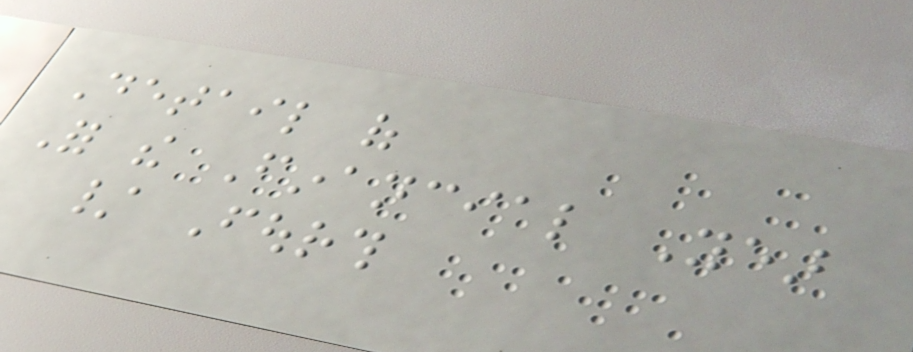Detail of
For the Financial Year
/ Fourth
